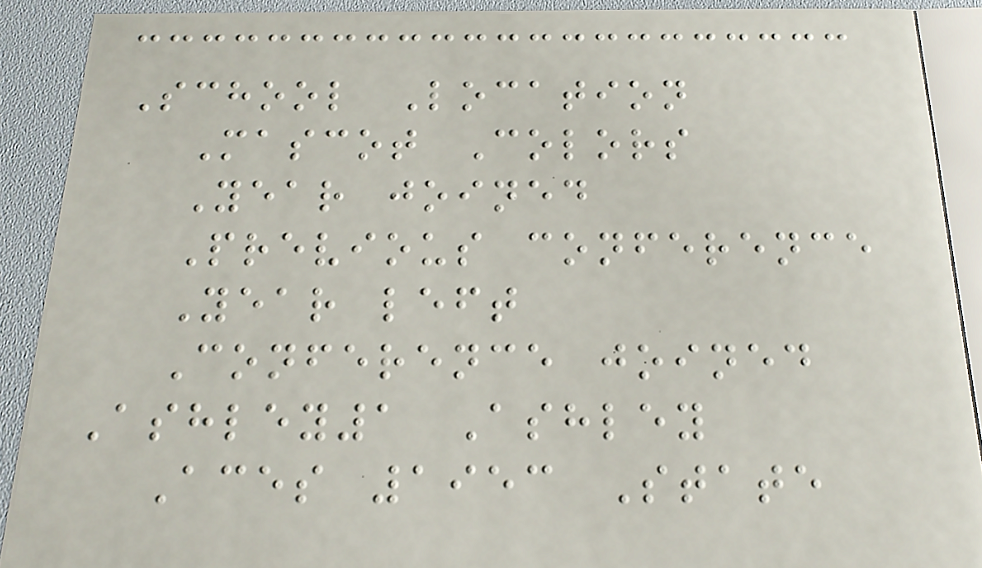School Location
Mascot Colors
Year joined
Previous conference
Year left
Conference joined
Ashley1 Ashley
Aces 1953 State
